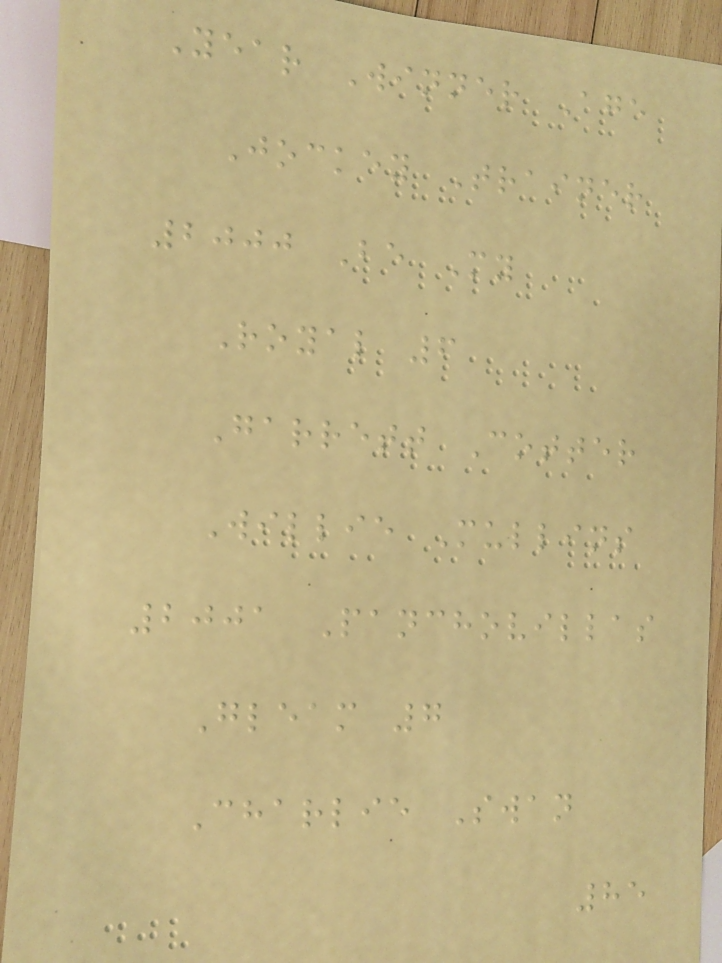Year Winner Age
Jockey Trainer
2000 Be My
Royal 6
Garrett Cotter
Willie Mullins
2001 Panchovillas
Gleam 7
Charlie Swan
85
